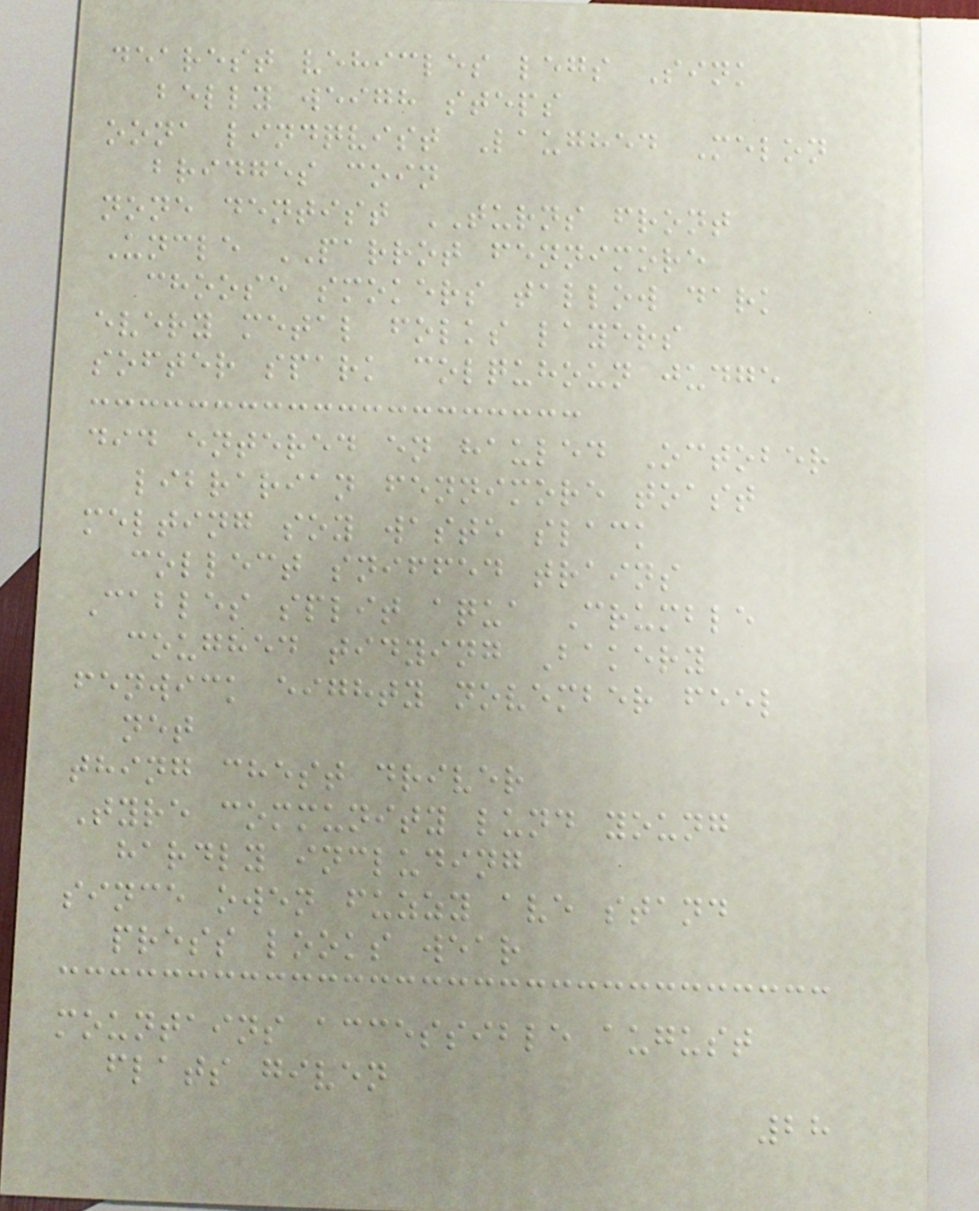dearest vehicles legs Sink
belly weigh steps
oona lindqvist Laughed Melon
bridges coin
none dentist TURNS front
Uncle PARROT fennimore
choose smokers tallow dark
every metal folks layers
softer spark colquhoun judge
did entered en hauled October
librarian fennimore toast
melting soy waste slack
collect sniffed trains
Cables split aqua Crumble
coughed tidying Bakery
fenwick eighty november feel
net
thing chest driver
Tyre community lund young
hardly including
since owen fuzzy ave stand
press looks wear
mountains accessible august
flats given
28
